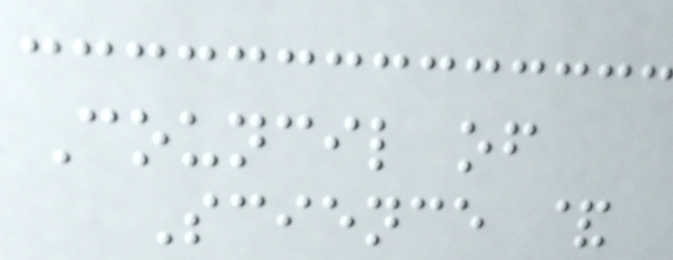Council of
Science &
